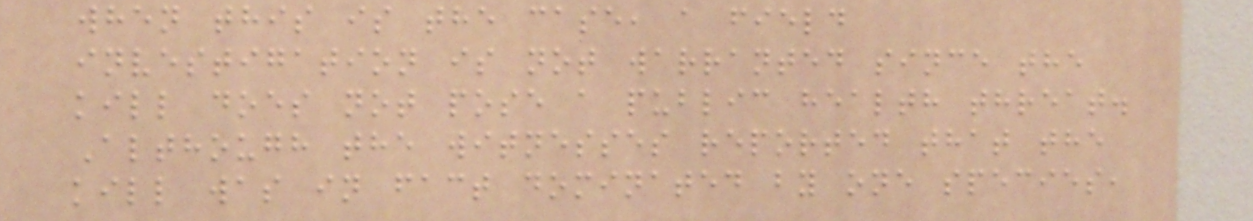when this is the case, a field
investigation is not warranted since the
kill does not pose a public health threat.
Although the witnesses reported that the
kill was in fact dominated by one species,
